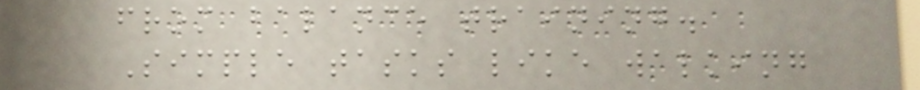from balance training.
Simple tasks like walking
